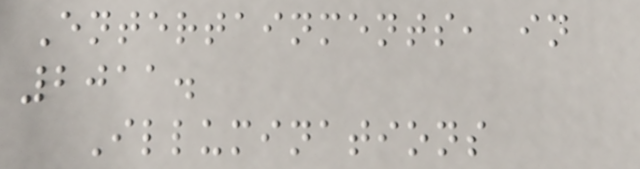Entertainments, in
2011.
Illuminations
